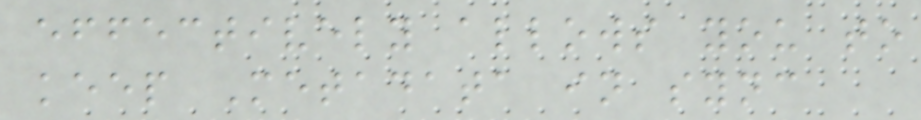effectively allows you to
keep Metadata in sync
